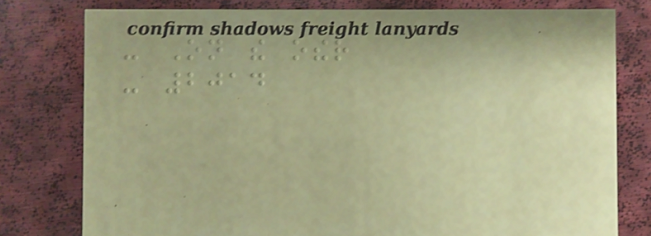- On the other
- 2014
